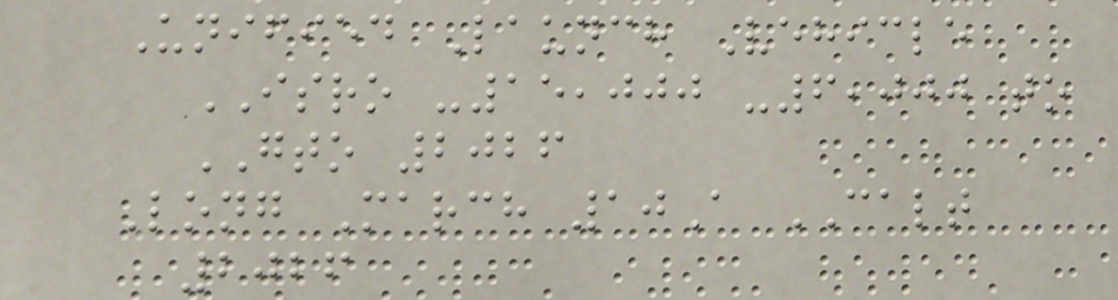Unified Launch Vehicle
ISRO -15,000 -6,000 to
GTO 2026
Long March 10A CALT
2026
